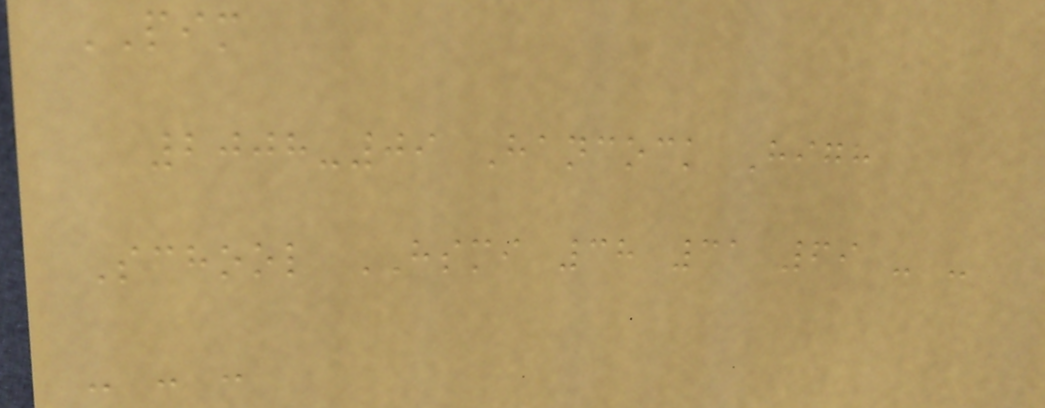PIM
2008-09 Hancock High
School HSMI 38 31 69 - -
- - -
